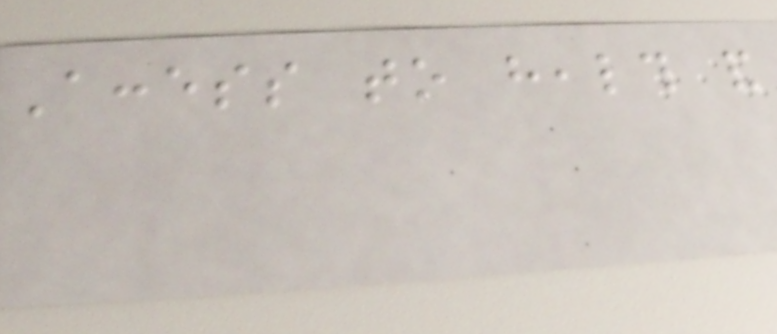Access to health and
